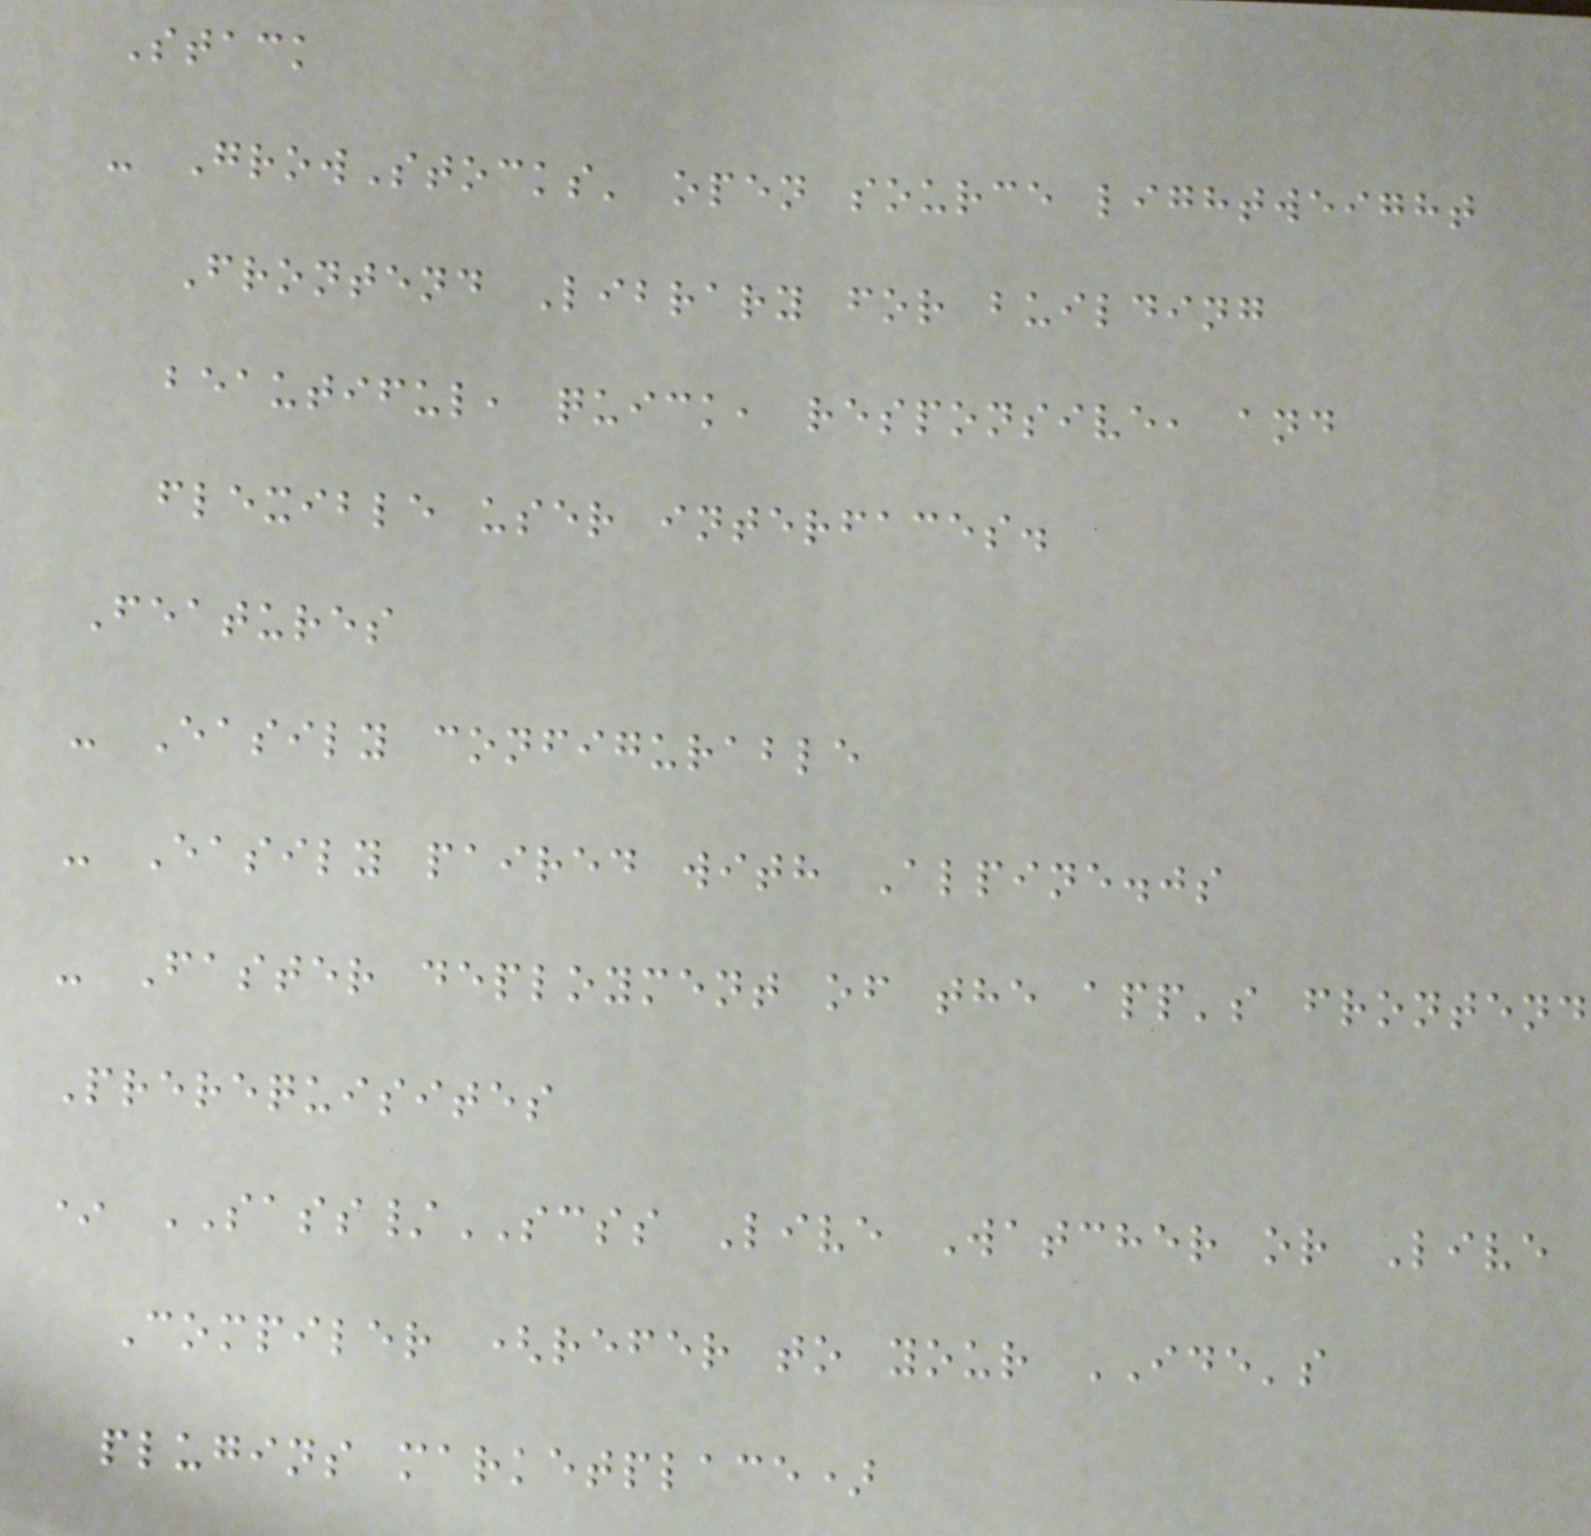Stack
- GrowStocks' open source lightweight
Frontend Library for building
beautiful, quick, responsive, and
flexible user interfaces.
Features
- Easily configurable
- Easily paired with Alpine.js
- Faster deployment of the app's frontend
Prerequisites
* SASS/SCSS Live Watcher or Live
Compiler (refer to your IDE's
plugins marketplace)
